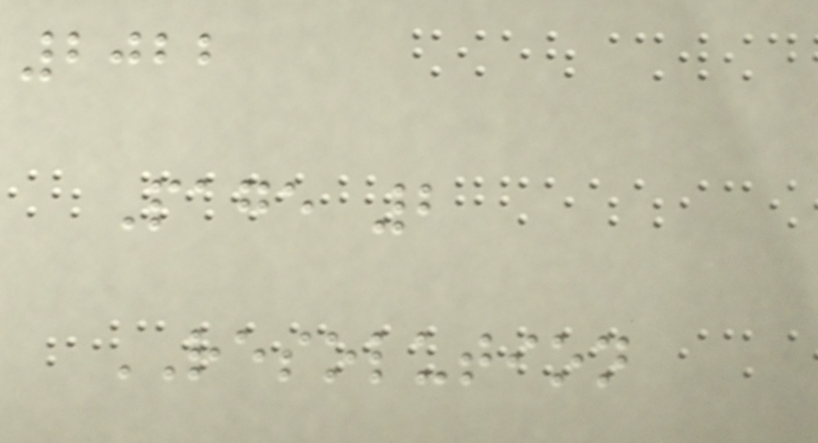2022
Page 2
RESOLUTION
